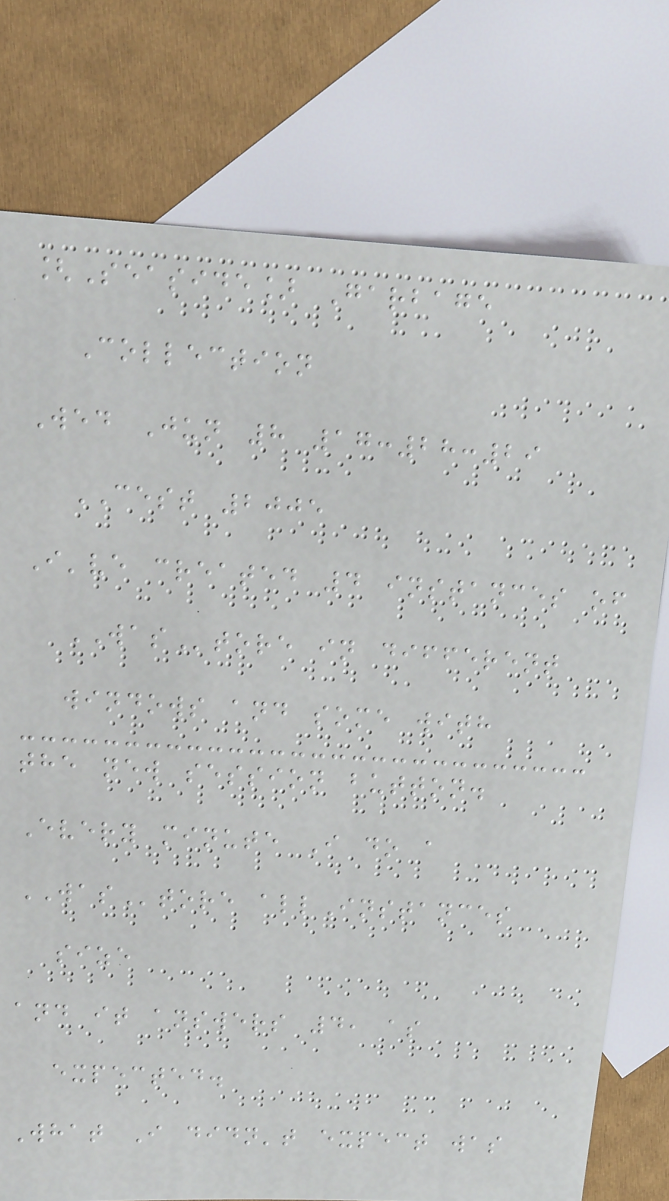[Seaside] Garbage
Collection
Wed Jun 8 17:28:29
CEST 2005
I've created 4 instances of
WAStore in different
windows and some with
the new session button.
Every minute I do a
WAStore allInstances
size
and it answers 4, as
expected.
What I didn't expect was
